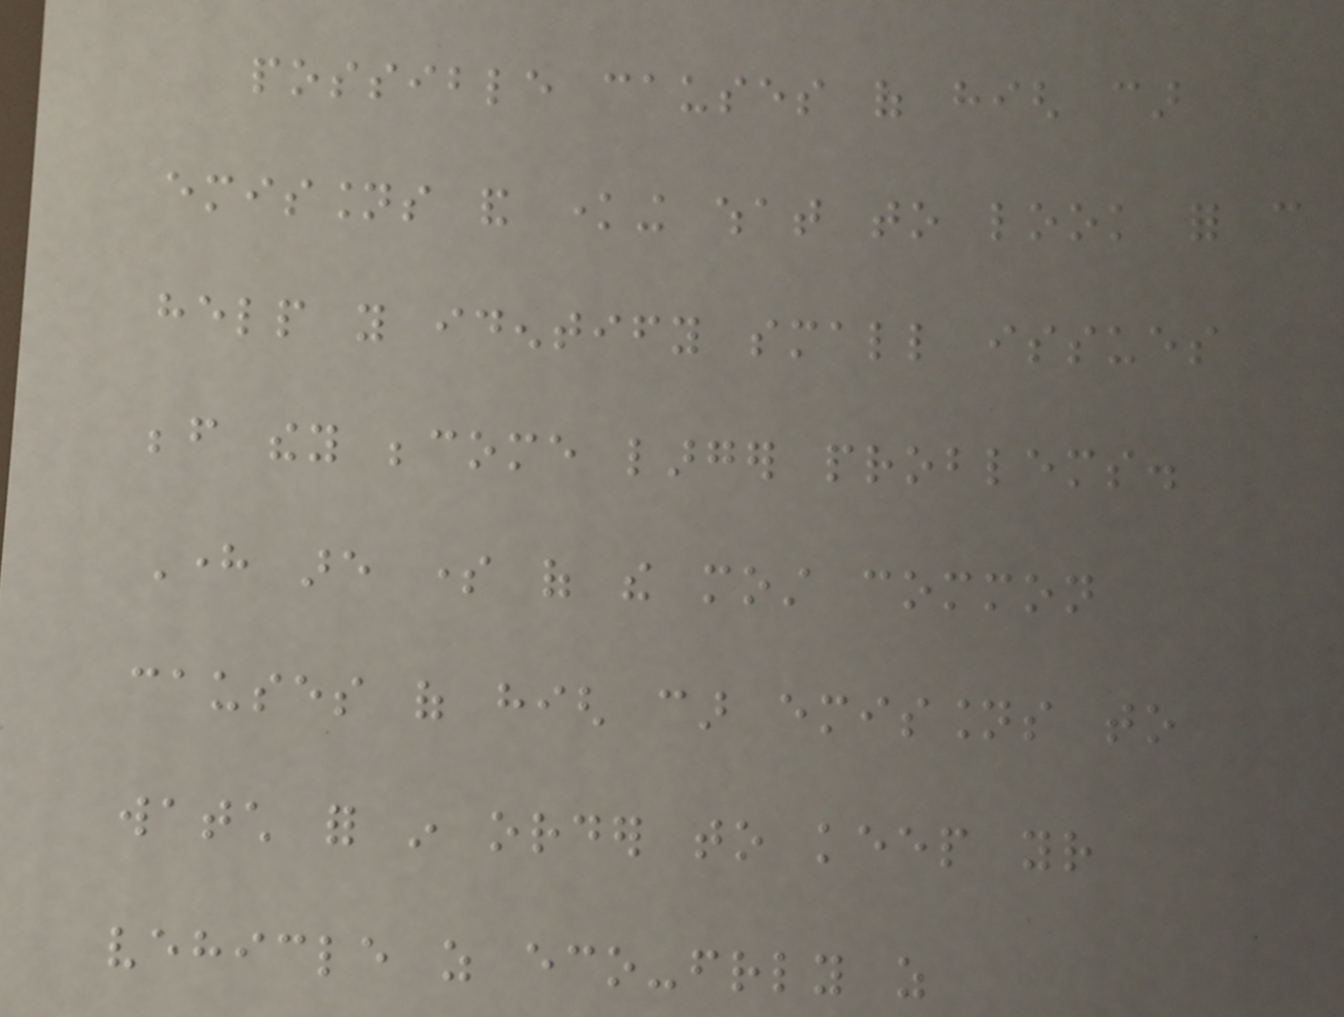possible causes of high car
emissions and knowing what to look for can
help you identify small issues
before they become larger problems.
Here are some of the most common
causes of high car emissions to
watch for in order to keep your
vehicle as eco-friendly as
